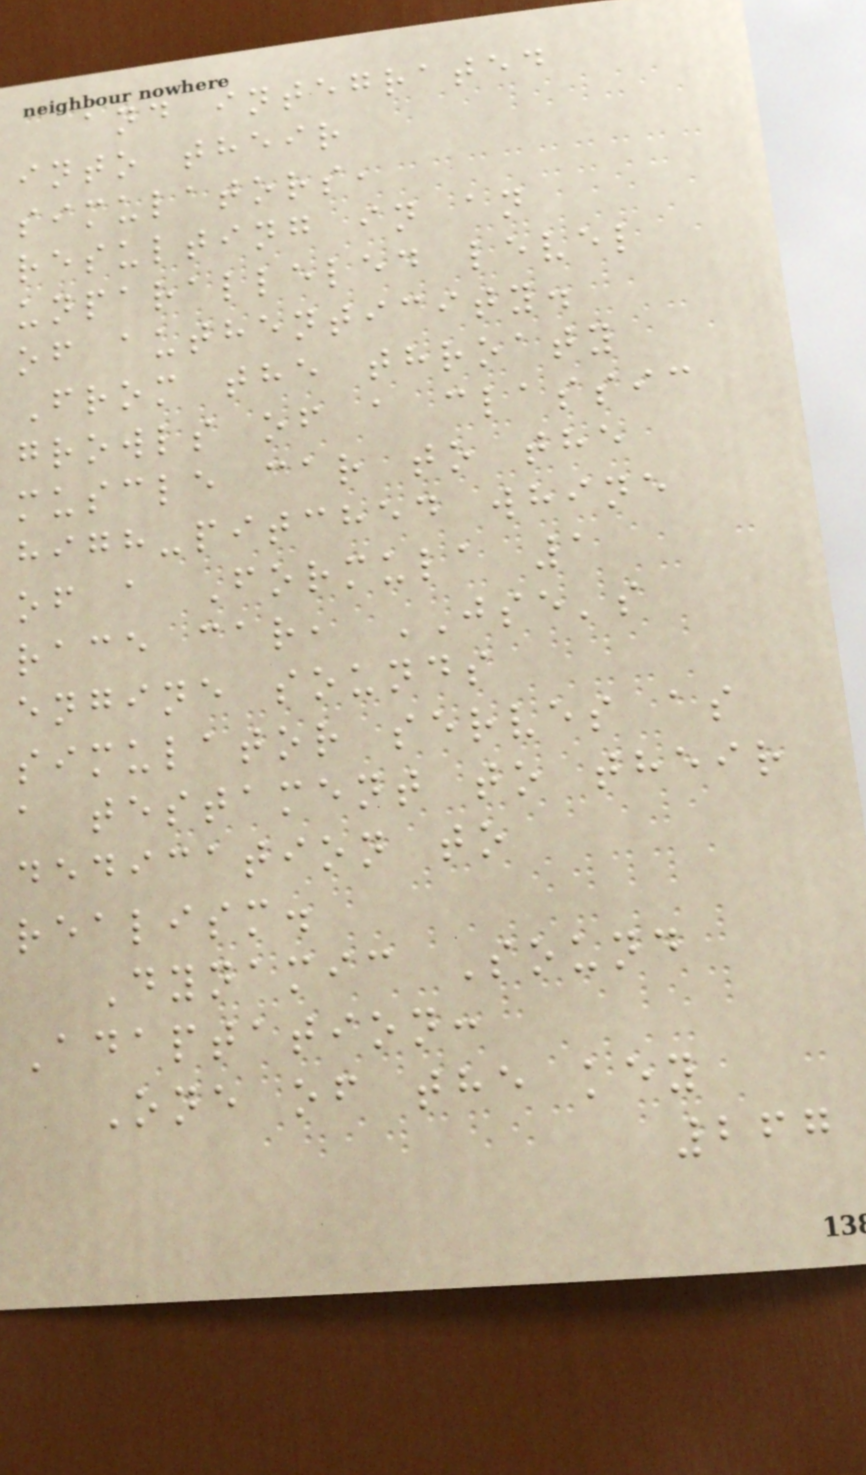and integrated
into their
simulators,
resulting in an
unparalleled level
of authenticity.
From the throaty
growls of a classic
muscle car to the
high-pitched whine
of a Formula 1
race car, JSE's
engine sounds
simulator serves as
a testament to their
dedication to
realism.
Dynamic Sound
Adaptation:
One of the key
267
